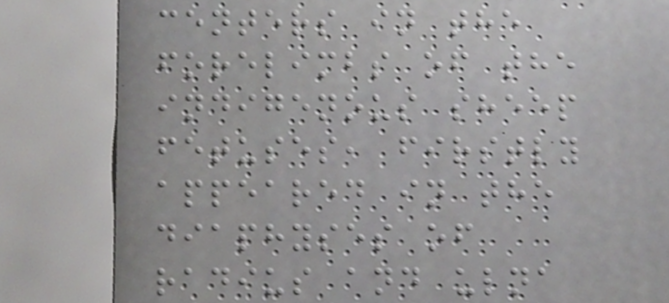centers in the
forelimbs of the
indigenous sheep
fetuses, firstly
appeared in the
diaphyses of
radius and ulna
